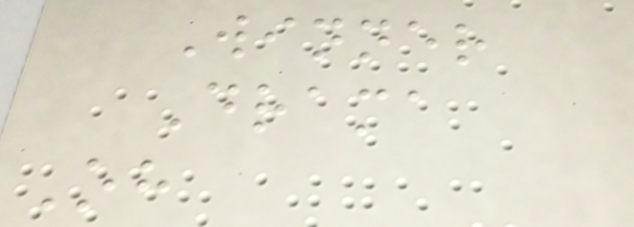Winner
Drama
Oh
